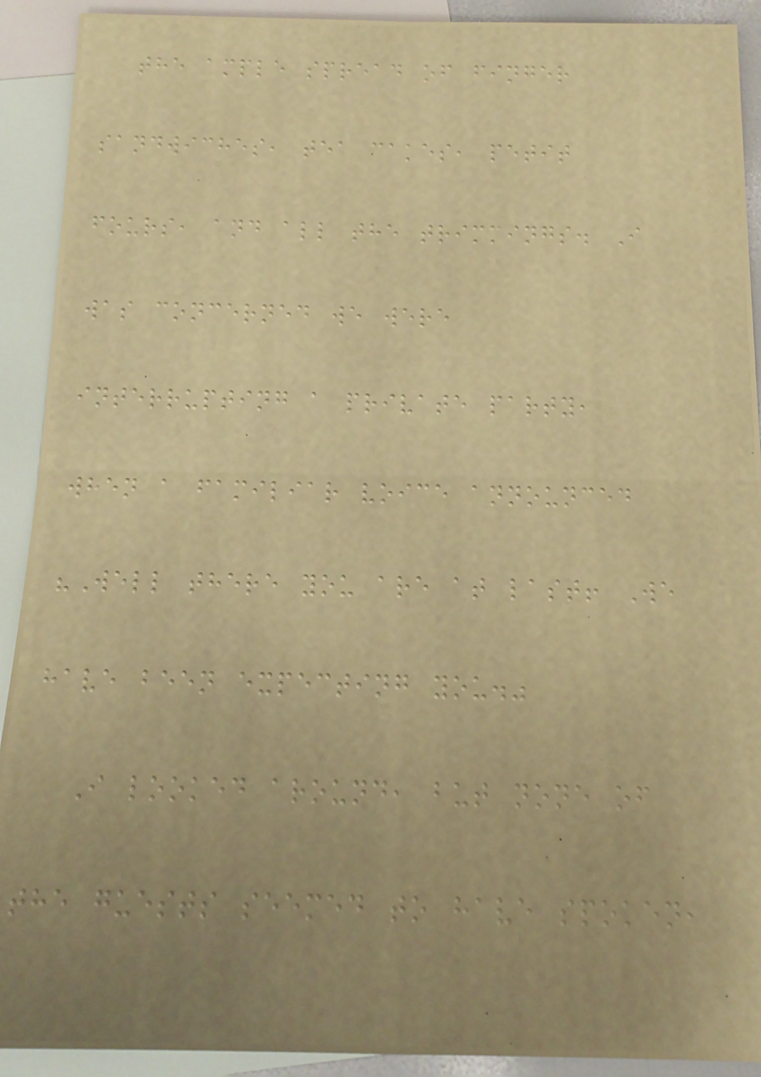the ample spread of finger
sandwiches, tea cakes, petit
fours, and all the trimmings. I
was concerned we were
interrupting a private party,
when a familiar voice announced
"Well there you are at last! We
have been expecting you."
I looked around, but none of
the guests seemed to have spoken,
